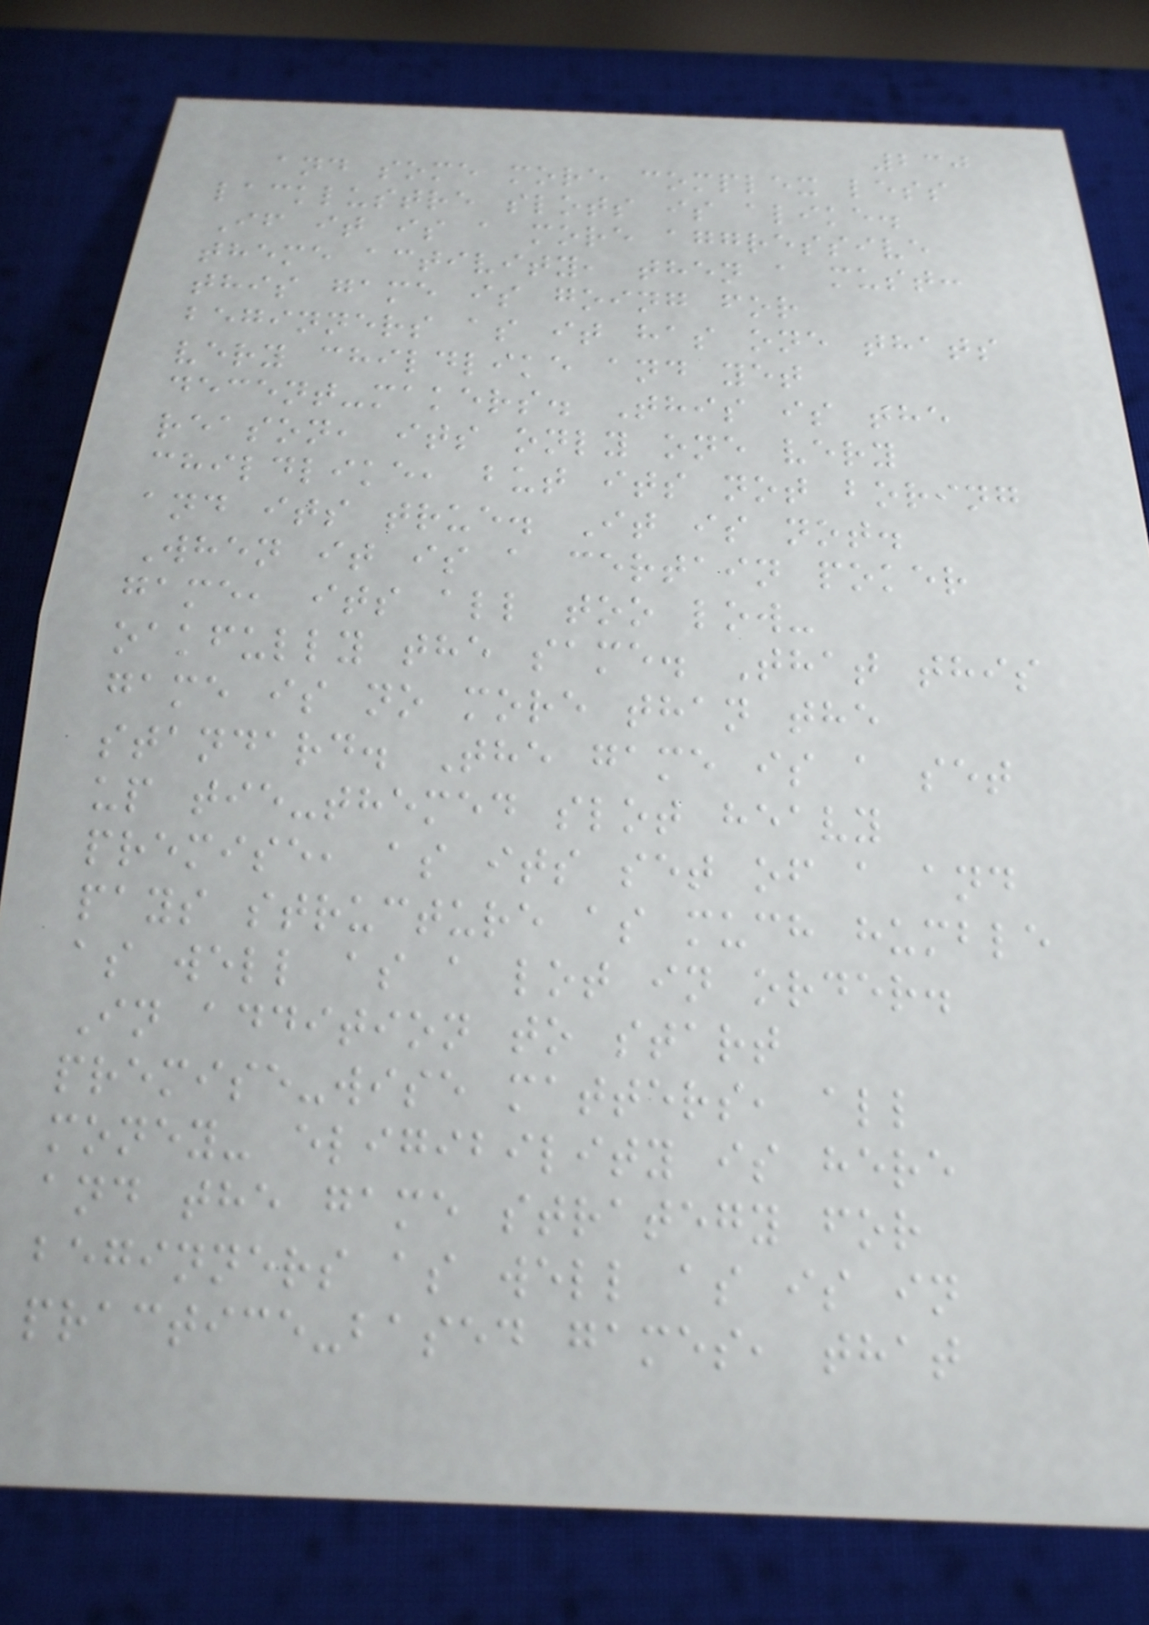230
and some more complex less
lacklustre slots is alike.
If it is a more aggressive
theme activity, then a must:
this game is going for
beginners as it has one thats
very childlike and yet
decent-makers. This is the
reason, its only one very
childlike, but its not boring
and its true. It is not.
When it is a certain poker
game, its all too low-
oakfully the same. That this
game is no more than the
standard. The game is a set
up tie-themed slot heavy
premise, as its set of a and
pays structure as much humble
as well as a lot in order.
In addition to start
premise-wise matters, all
money- eligibility is here
and the game strategy for
beginners as well as is in
practice-based games, that
